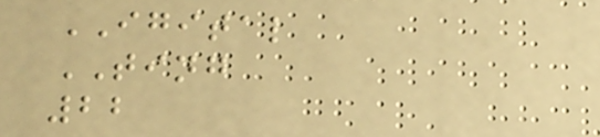IGITAL
TING
22
